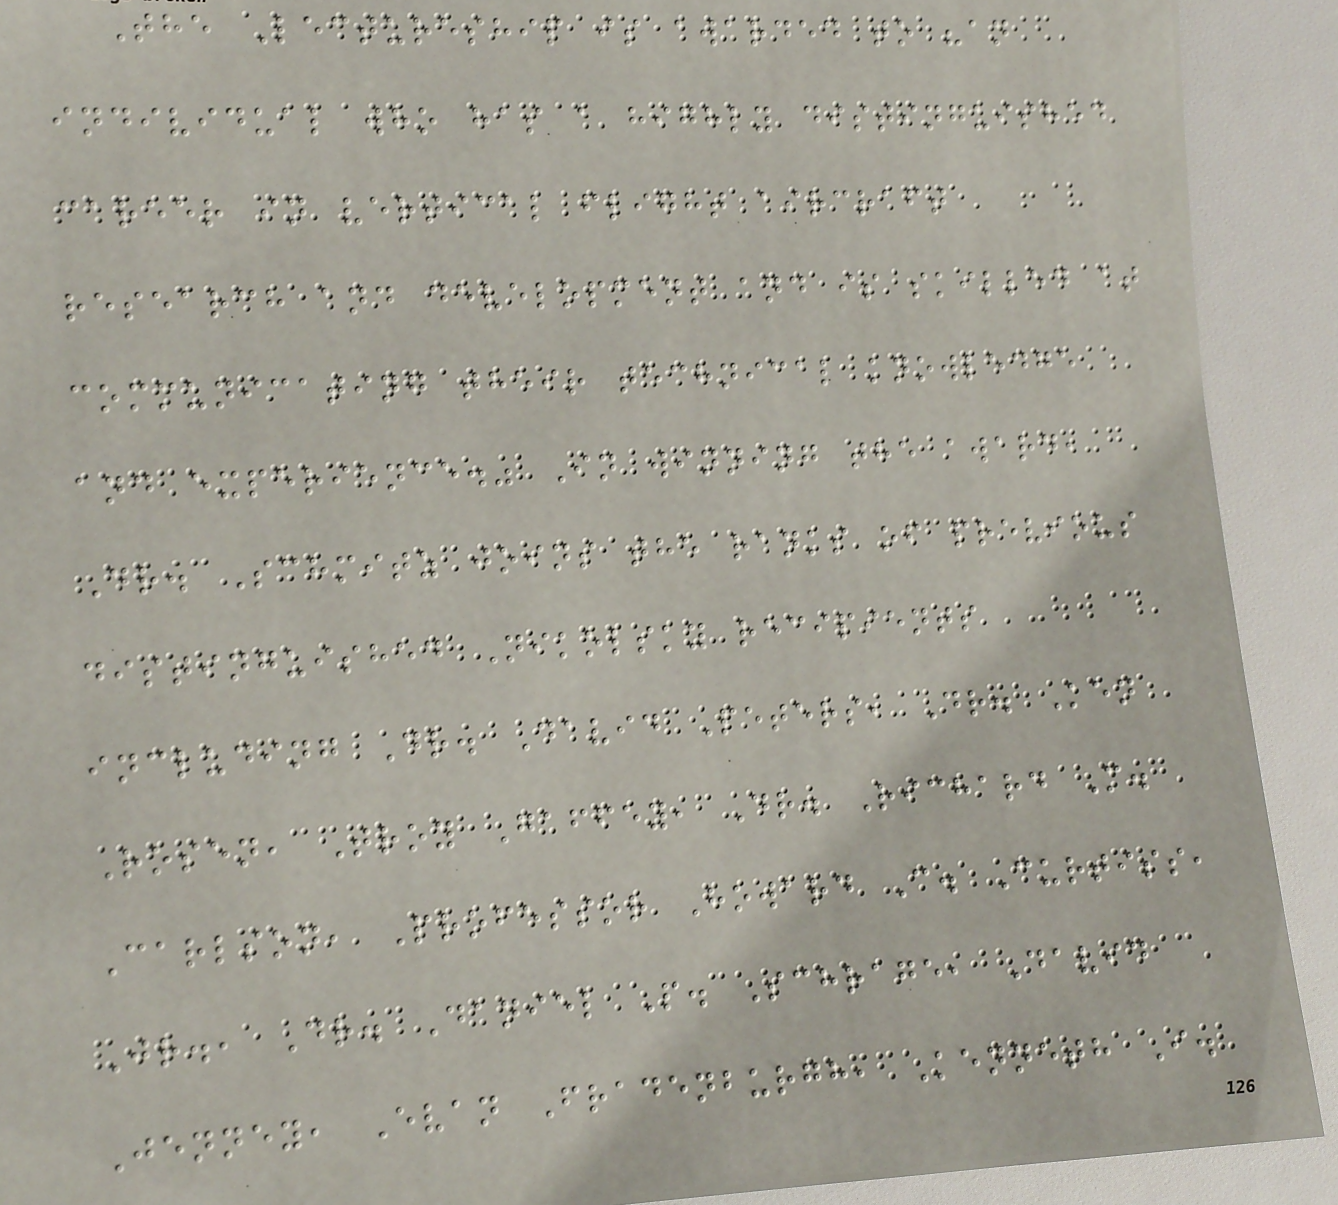The Lectureship is awarded to "an
individual who has a highly distinguished
career in vertical flight aircraft
research and development and is skilled at
communicating their technical knowledge
and experience." In winning the award,
Dr. Schmitz joins the ranks of previous
distinguished Nikolsky recipients
including Dr. David Peters, Dr. Ken
Rosen, Troy Gaffey, Dr. Richard M.
Carlson, Professor Howard C. Curtiss,
Jr., Dr. Daniel P. Schrage, David
Jenney, Evan Fradenburgh, Kenneth I.
